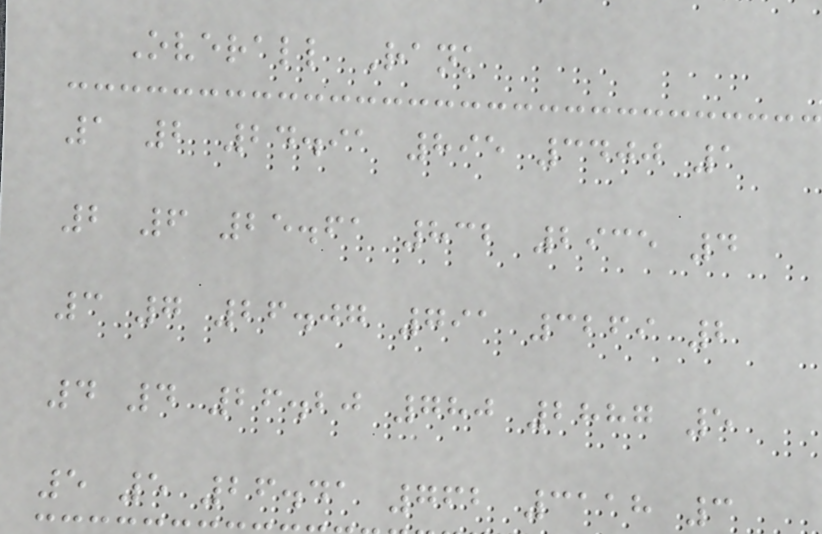Overall Rank
1 2 24.91 895 3400 1
2 6 25.61 832 2935 4
3 7 26.07 791 3269 2
4 4 26.20 780 2887 5
5 5 26.41 762 3118 3
